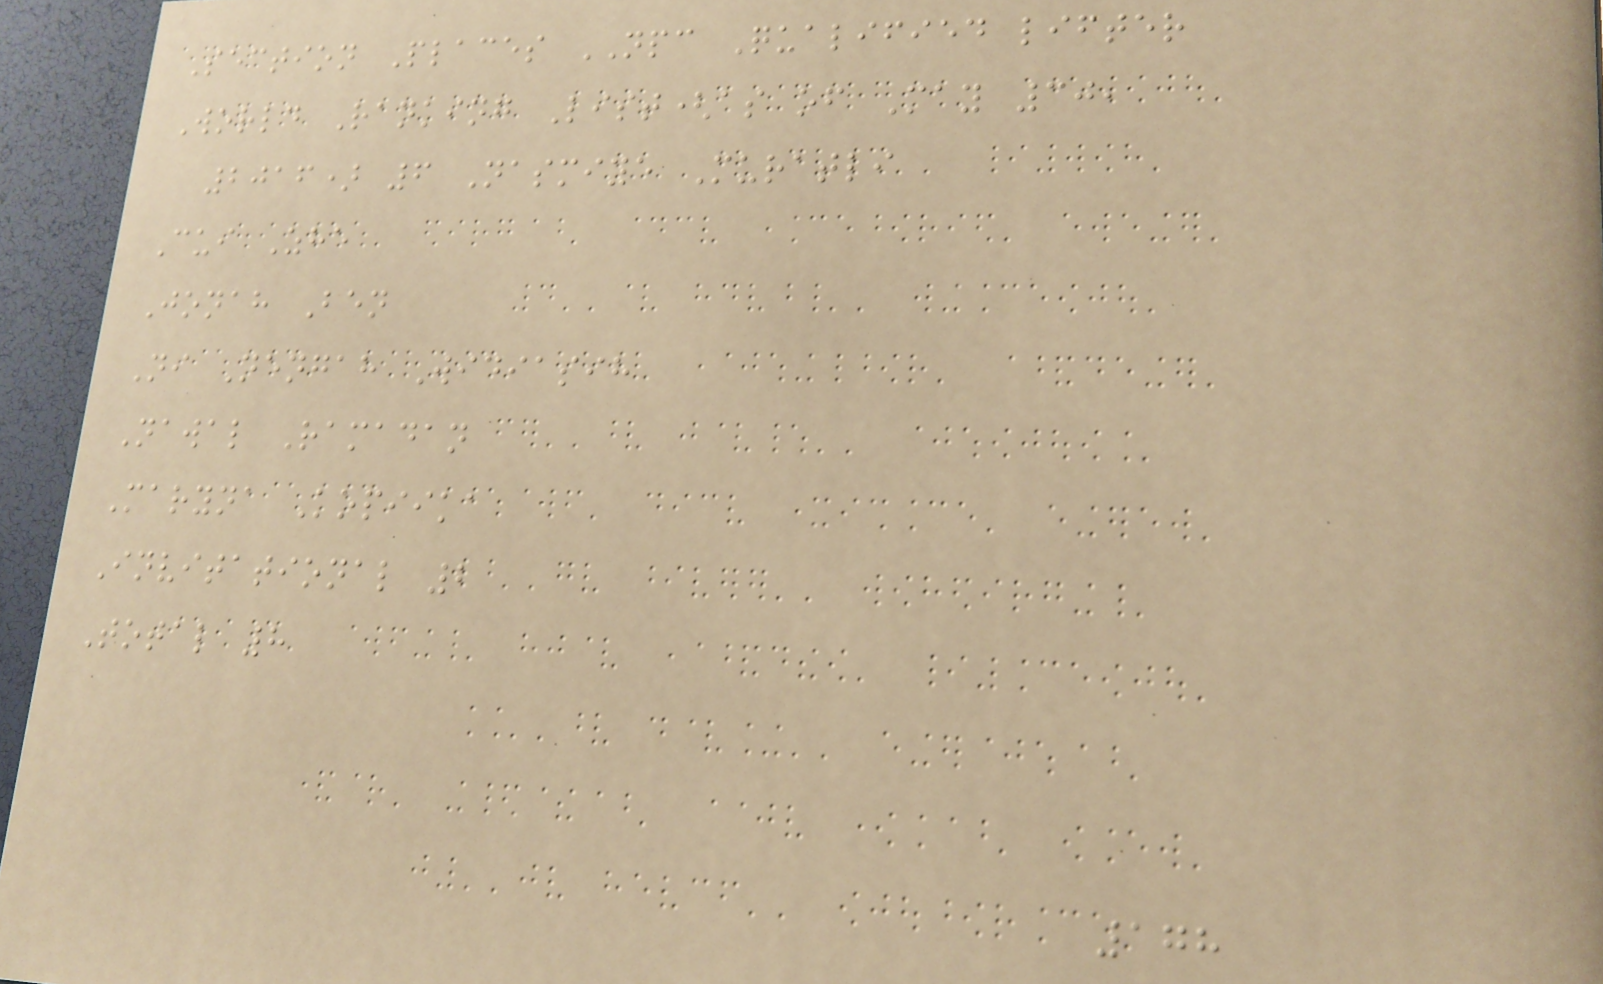Section Places NPC Qualified lifter
World Ranking List(as of May 30,
2016) 6 Nasmiye Muratli
Cui Zhe
Jonah Ben
Ni Nengah Widiasih
Nawal Ramadan
Maryna Kopiika
Invitational 2
Total 8
178
